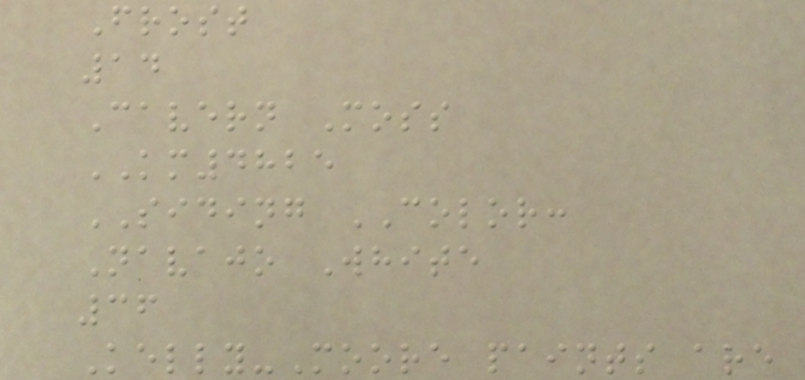Frost
14
Cavern Moss
KM4825
SIDING COLOR:
Navajo White
36
Kelly-Moore paints are
